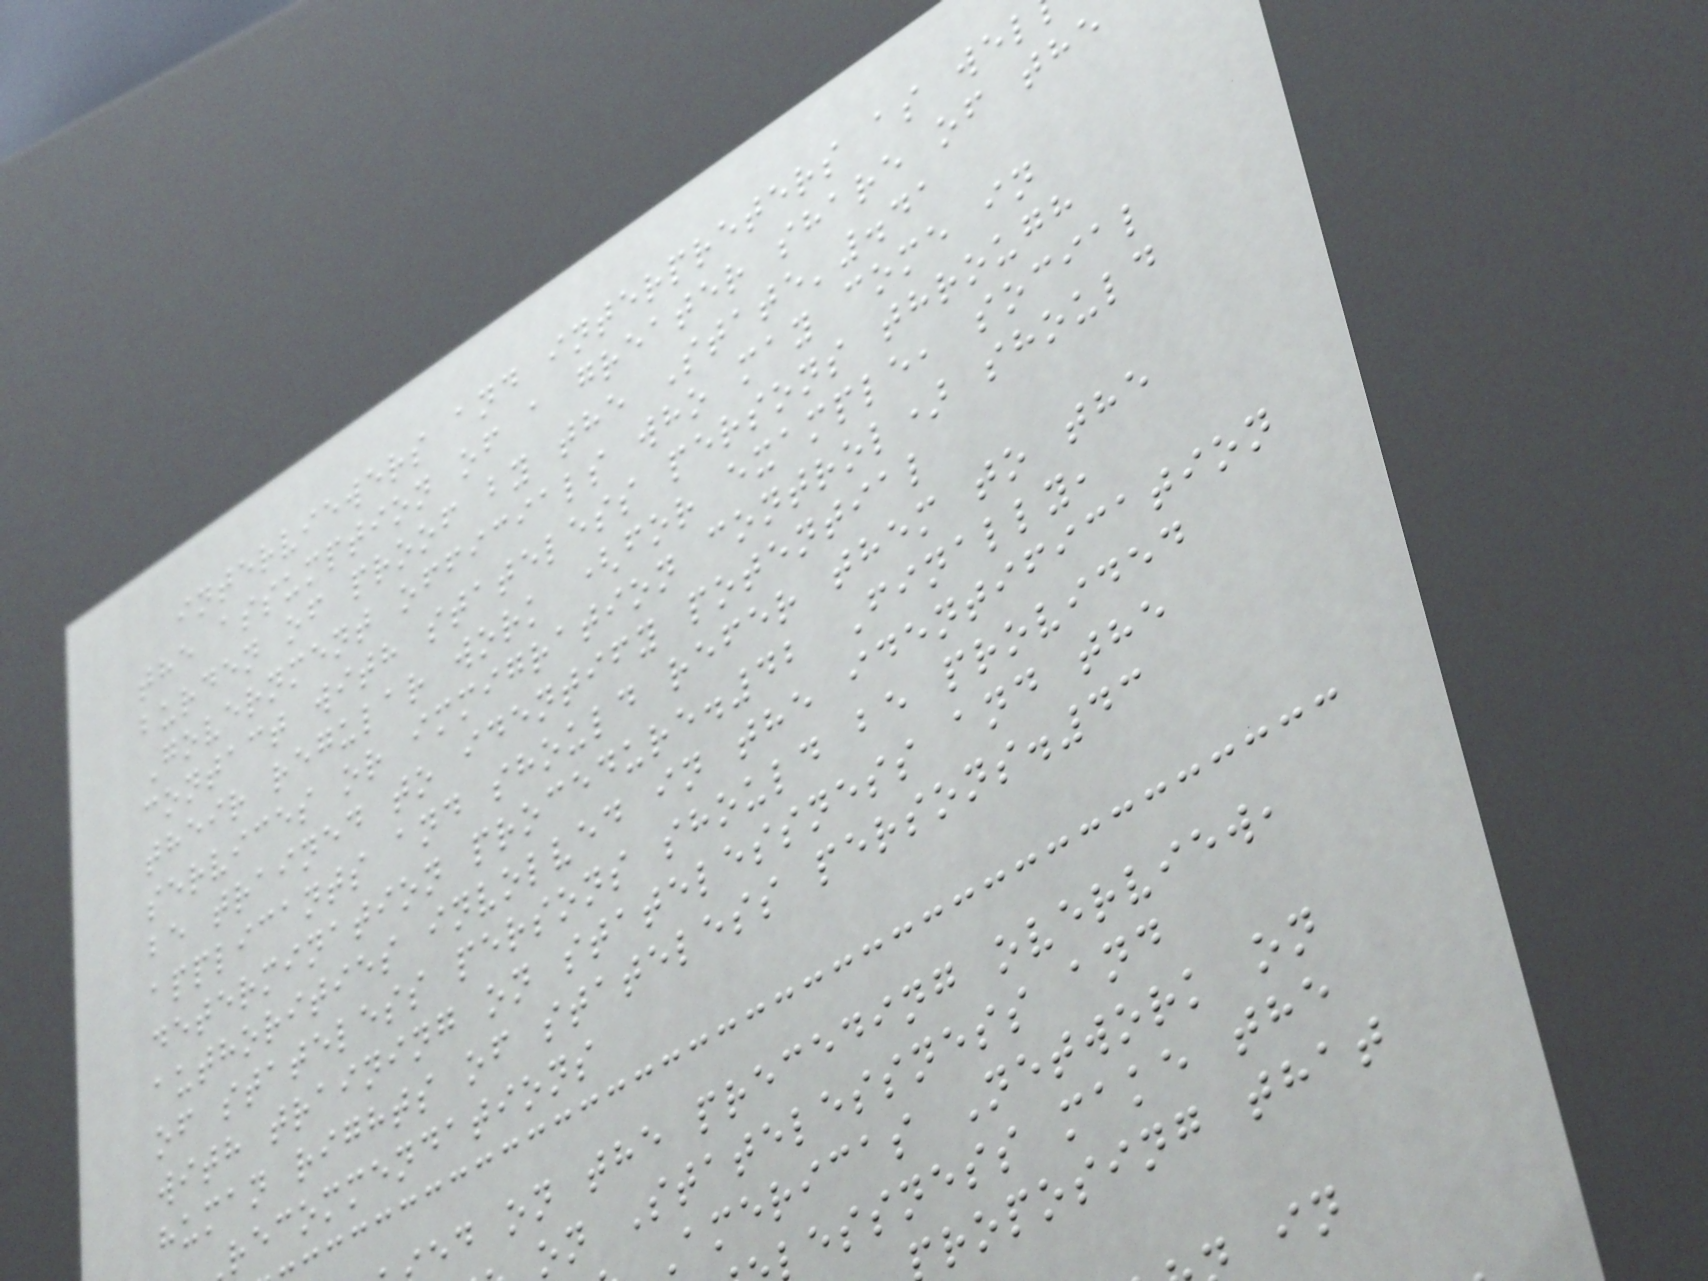interviewers and interpreters as wel
the assumption of a greater share of the
burden of proof by the State'.41
Government officials who may come in
contact with stateless persons through
their regular work (for example, social
services or immigration control) should
be trained to identify potential
applicants and should refer them to the
determination procedure.42 Finally,
authorities involved in the identification
of stateless persons should be provided
with training on statelessness and the
human rights of stateless persons.43
recommendations
ed on the preceding overview,
on Statelessness and
Americas Network on
essness make the
roposing that
